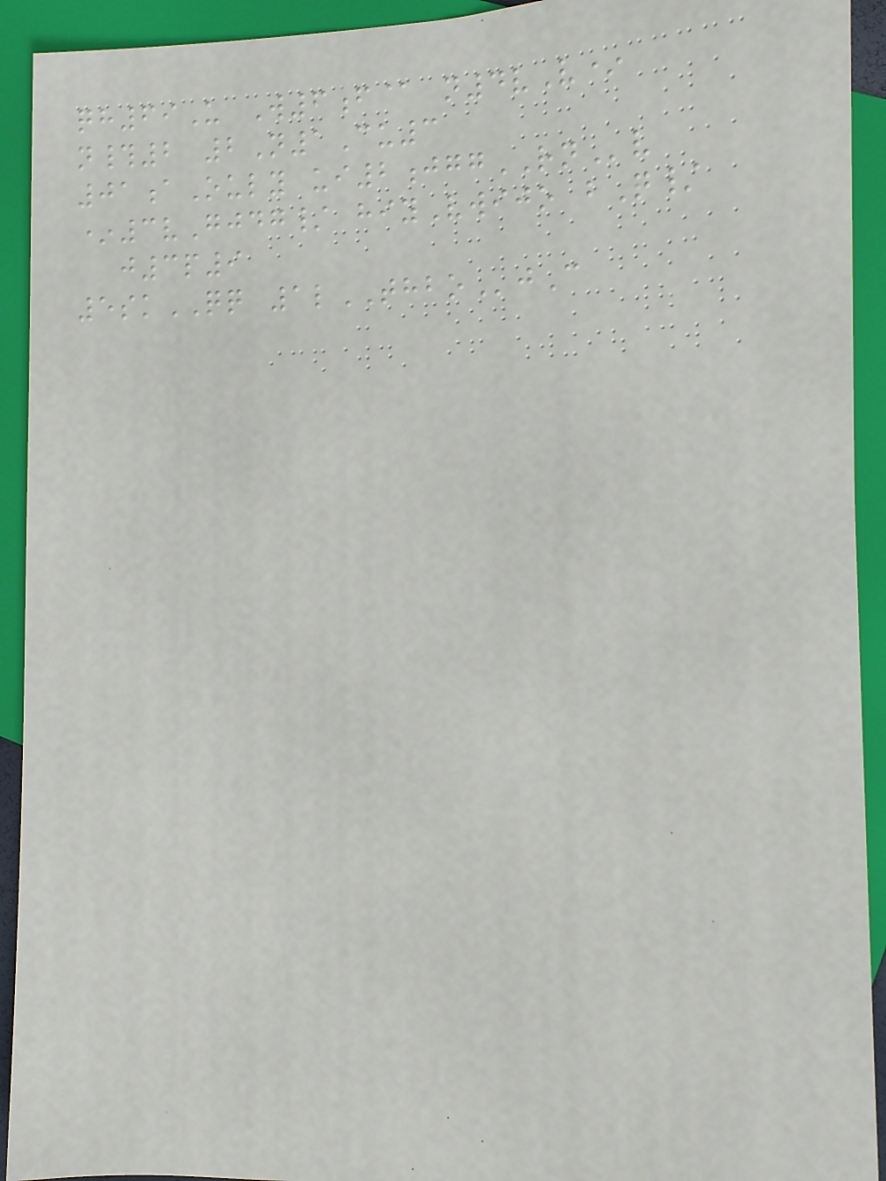qh69U W6f@ n4vV*
n#2 2N1Cu3
01aOuly ui2jggRNv
*3vGjdg/ hiyVwijo bQ/
j3p9
5skQQ 1lTHBOjC
